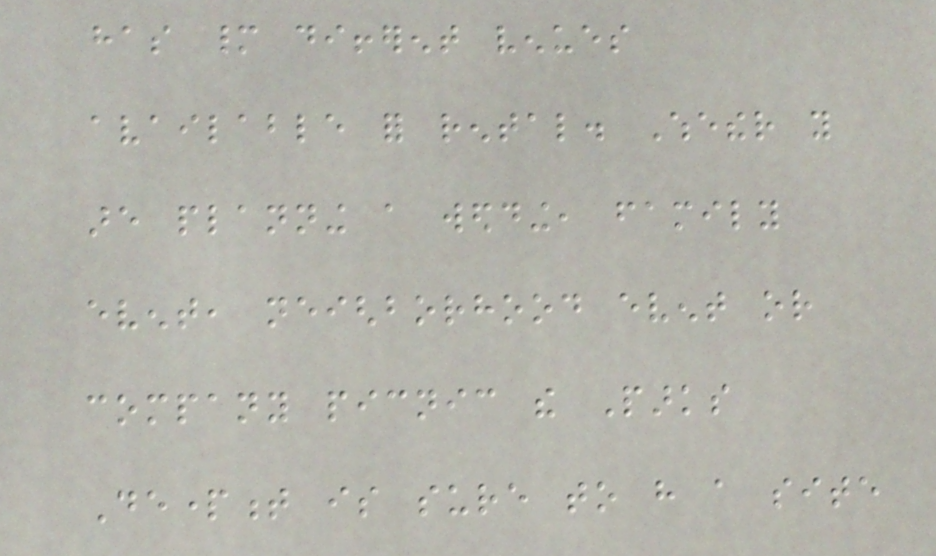has many different venues
available for rental. Whether you
are planning a wedding, family
event, neighborhood event or
company picnic the Parks
Department is sure to have a site
